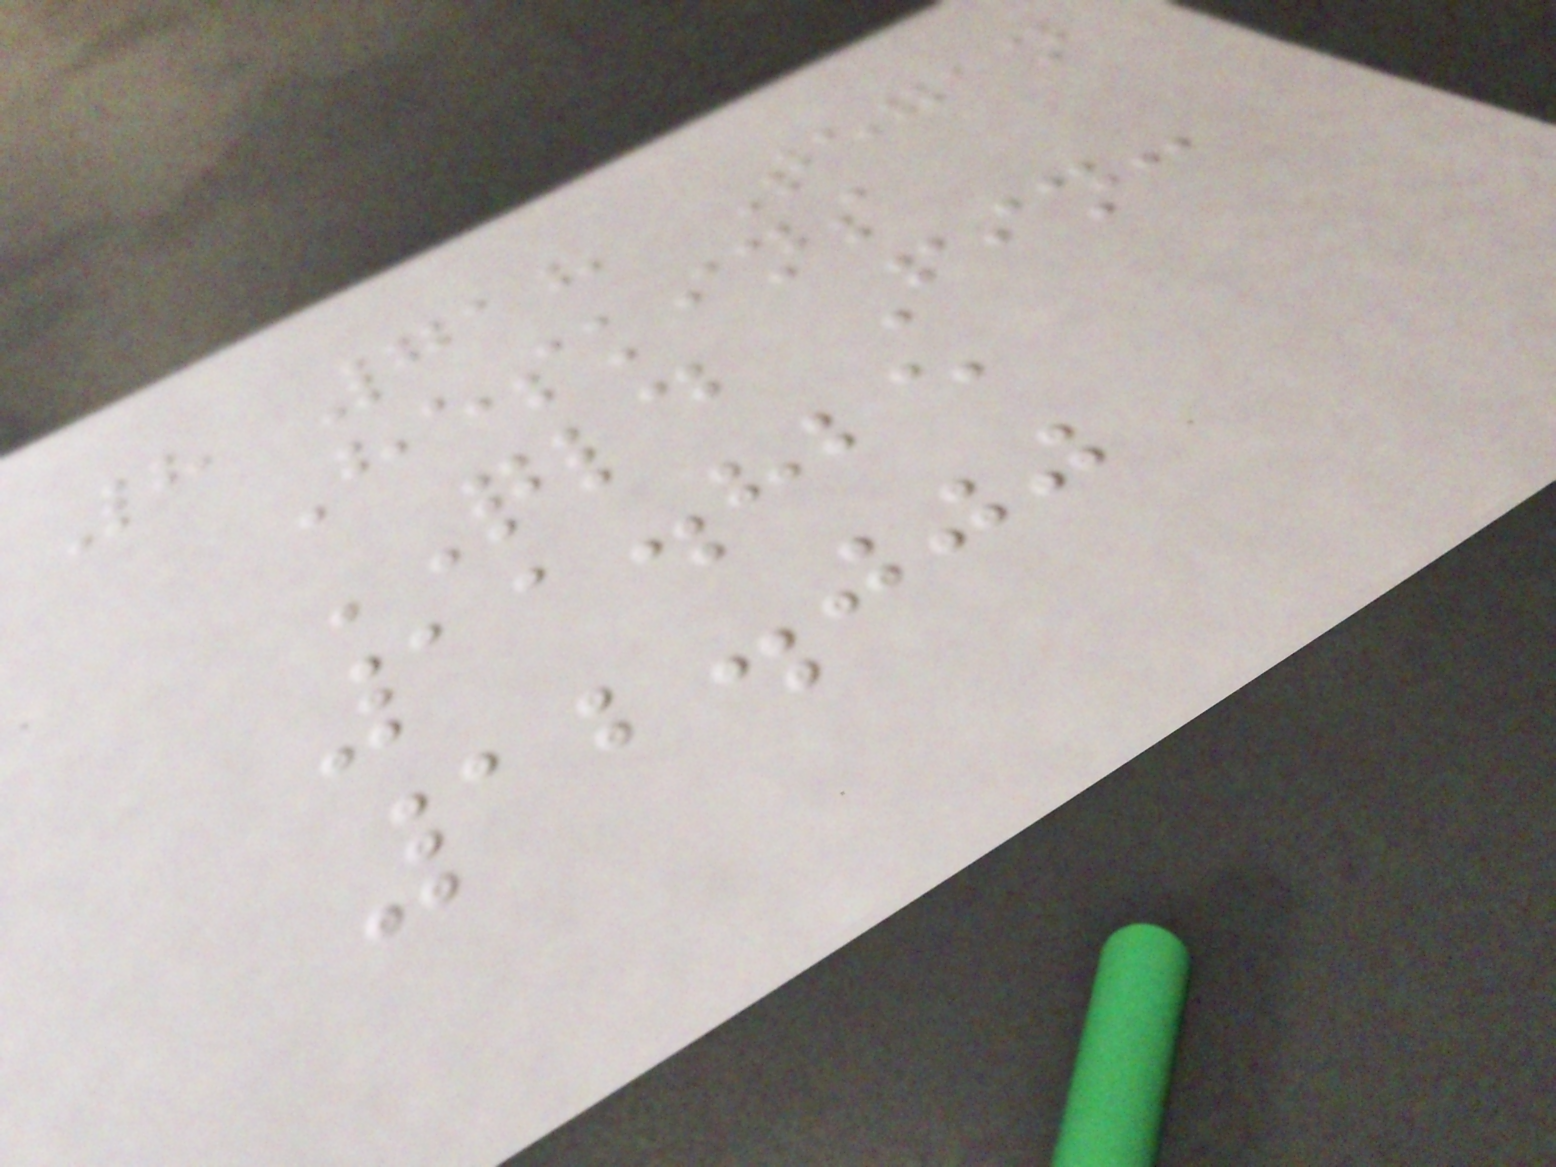8 718 Tegan
Heskins
QLD Fin:
11.825
12.000
